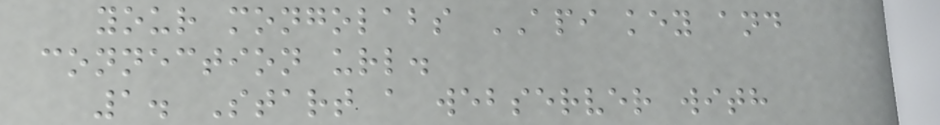your mongolabs API key and
connection url.
1. Start a webserver with
